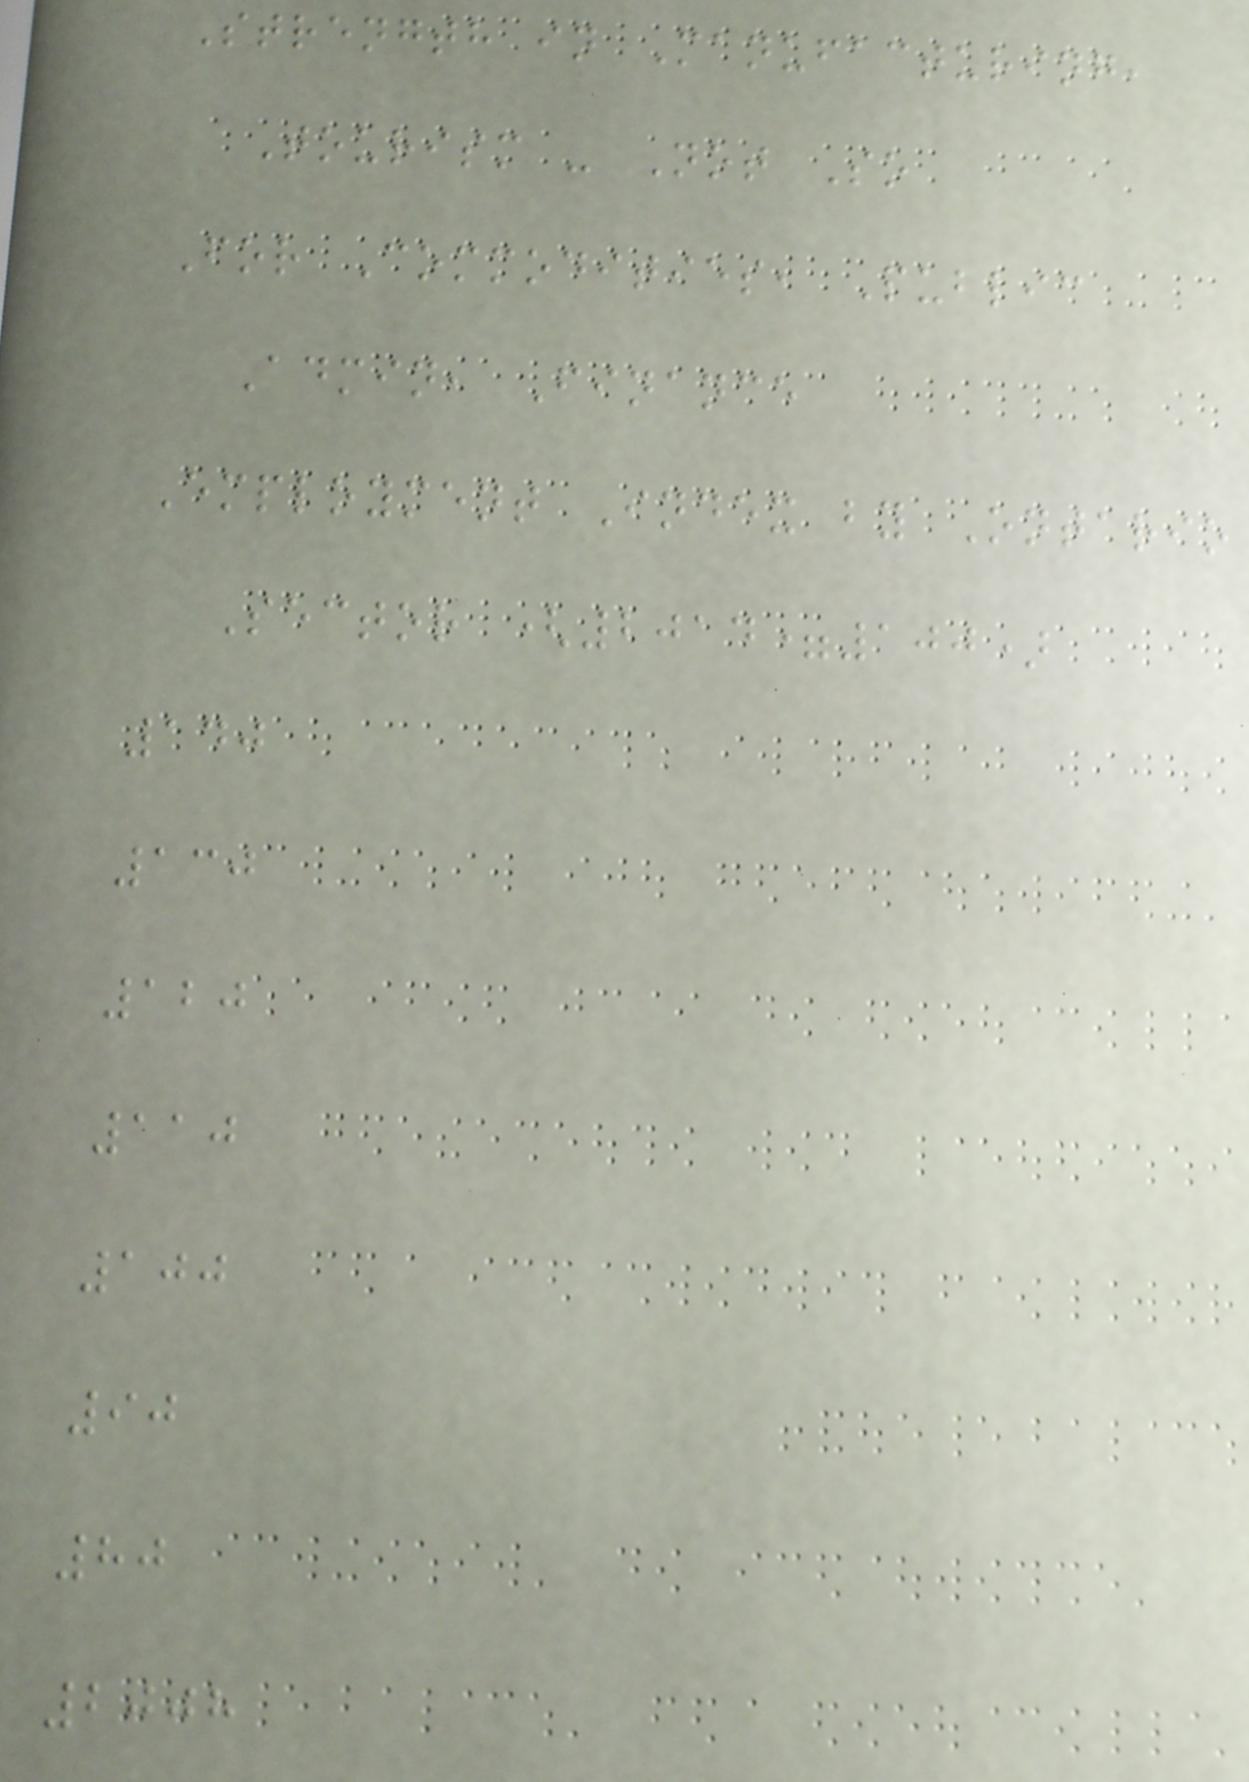Strength in Manufacturing,
Tourism - Not So
For Commodities, Public
Admin, Finance
Employment Index by Ontario
Sector (2014=100)
140
130
120
110
100
90
80
2008
